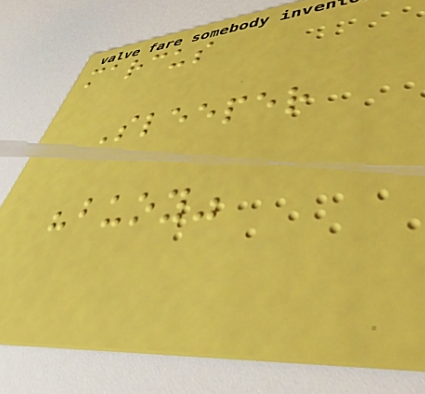marcus
Sleeper
"buoy"
